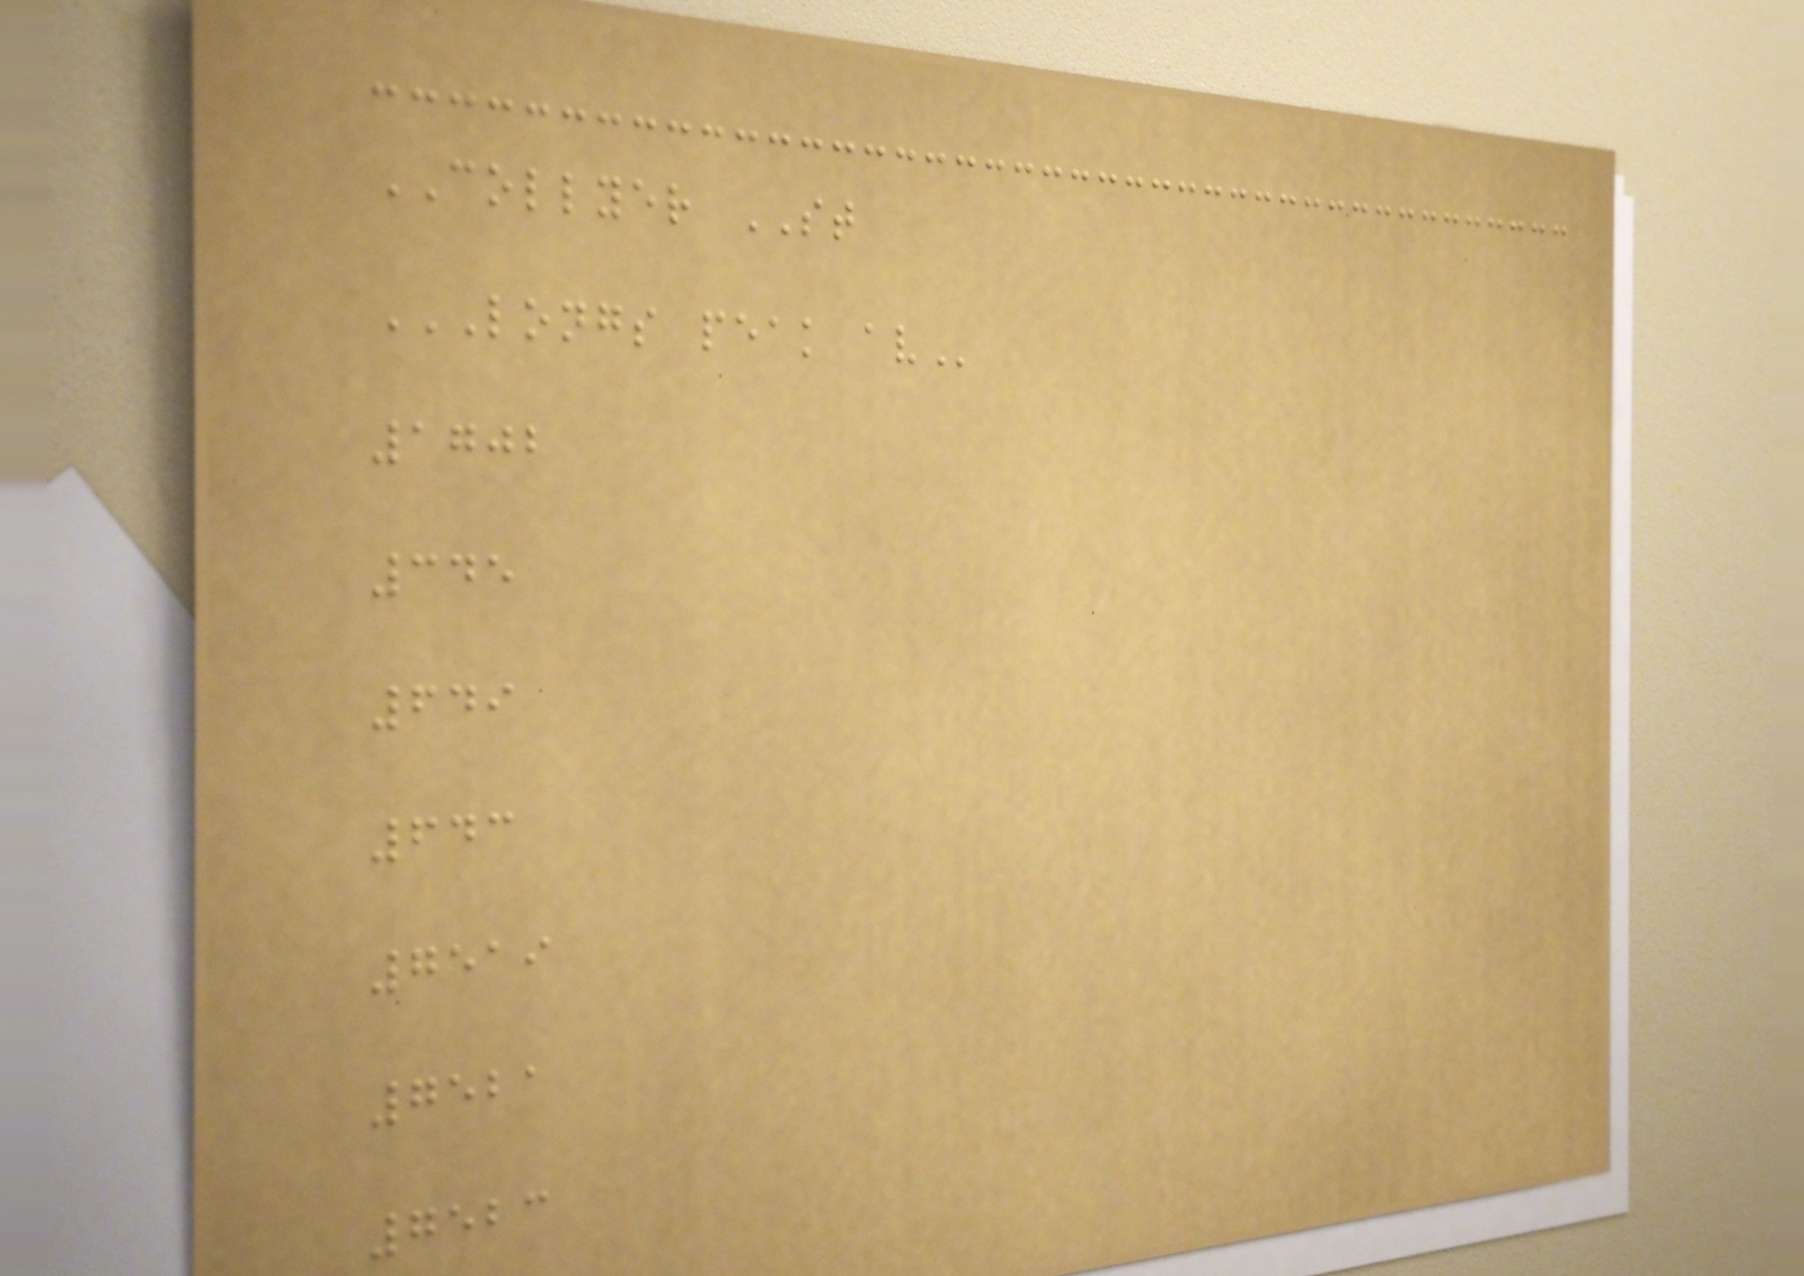COLLYER ST
LONGS PEAK AV
1702
345
649
643
7519
7521
7523
